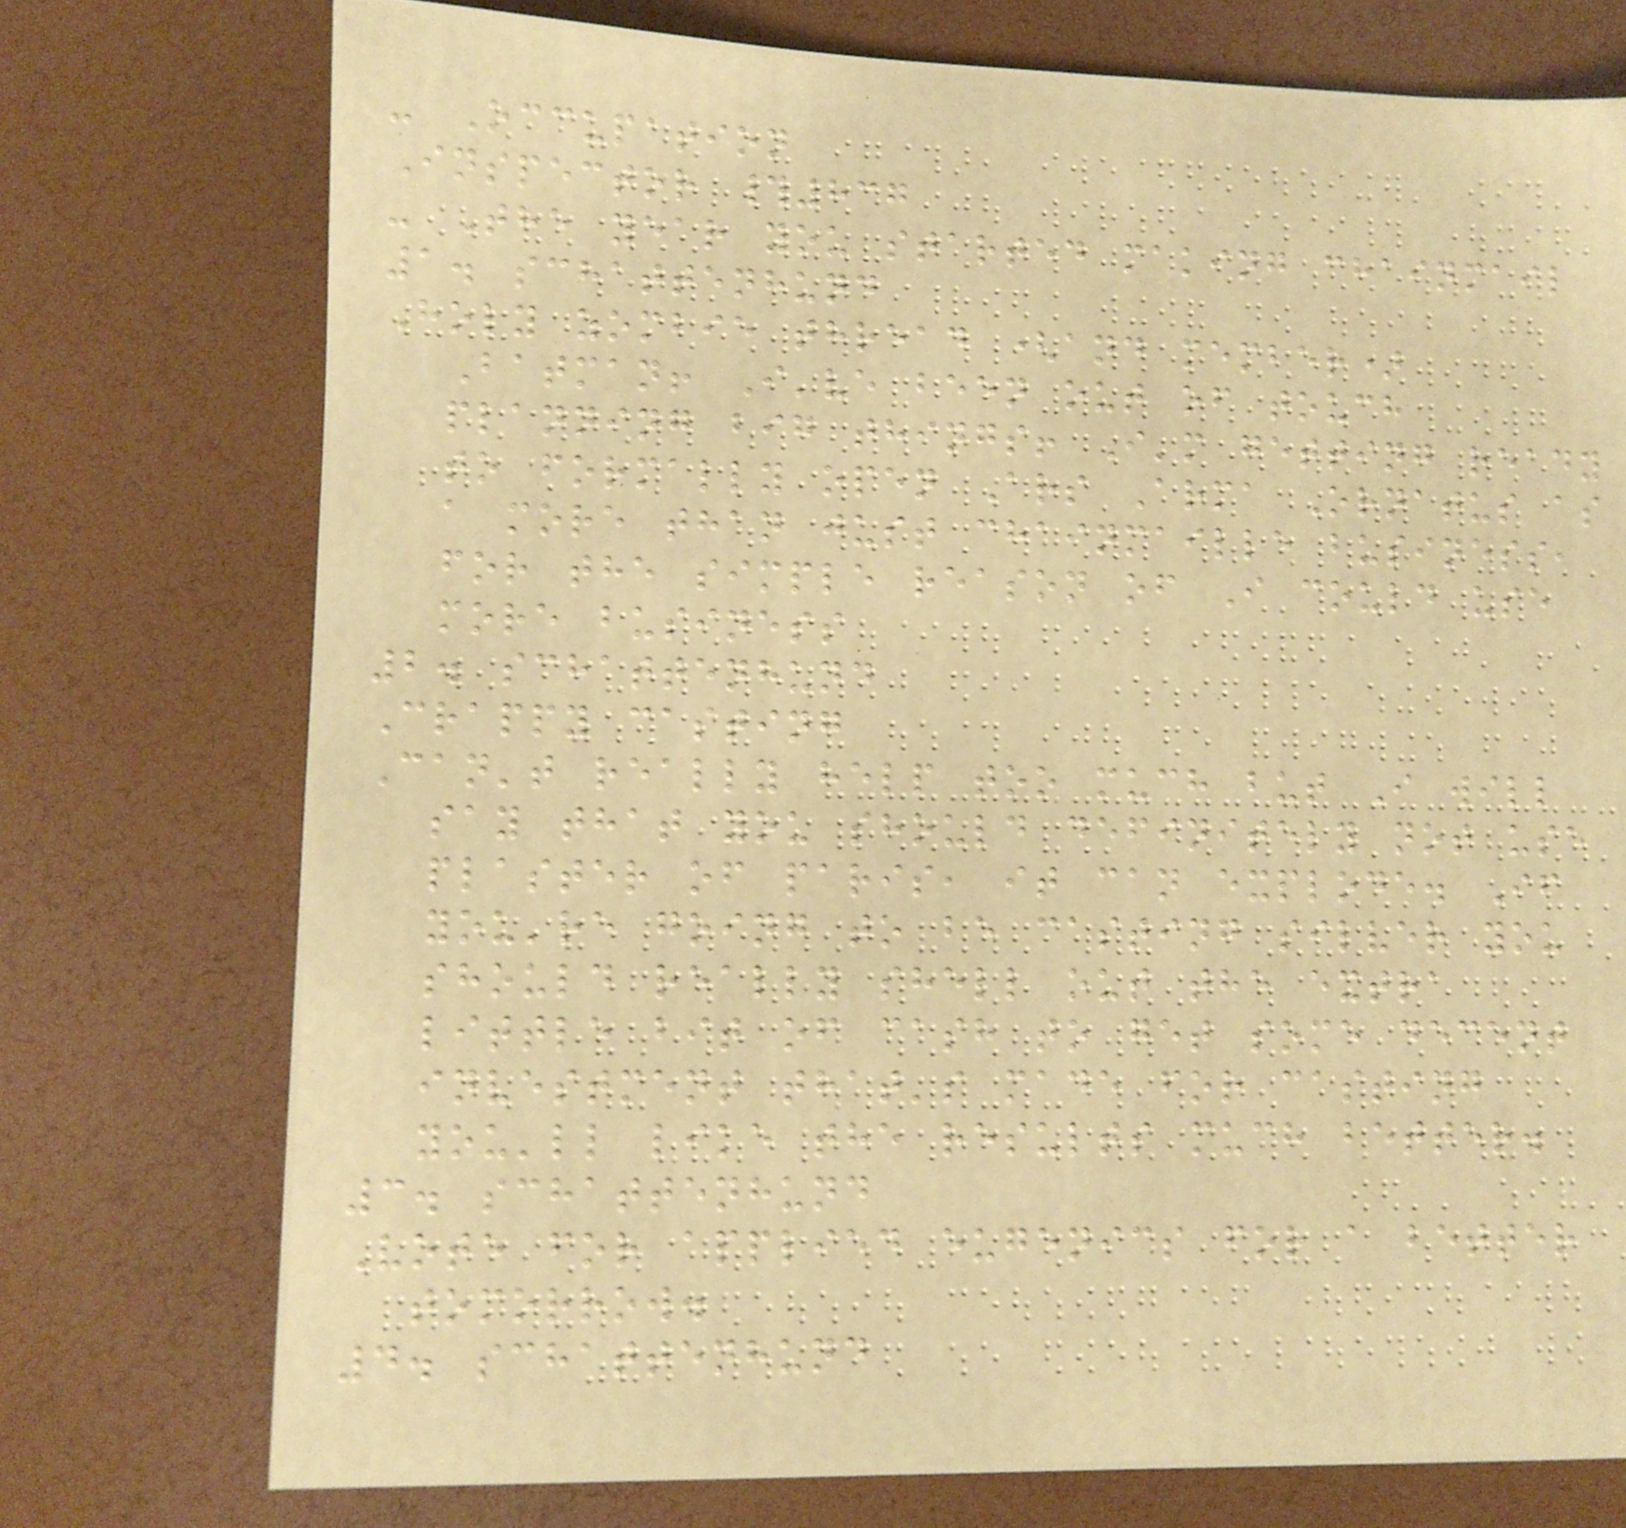- Occupation
Inspector #837
- The year you started making chainmail
1. schattenhund
Holy zombie thread (and member)
Batman! I've been out of touch
planning big things! I'm getting ready
to formally open Ars Arma Ornatus as
a more than just chainmaille business,
for the simple reason of I could use
more business
2. schattenhund
Crappy casting
Can't really help too much but I will
say that you should definitely not use
plaster of paris, it can explode. If
you're going to be casting silver you
should really shell out the extra
little bit of cash to get some decent
investment that's made for casting
you'll like the results much better.
3. schattenhund
Vote for applied eugenics for a better
tomorrow.
4. schattenhund
